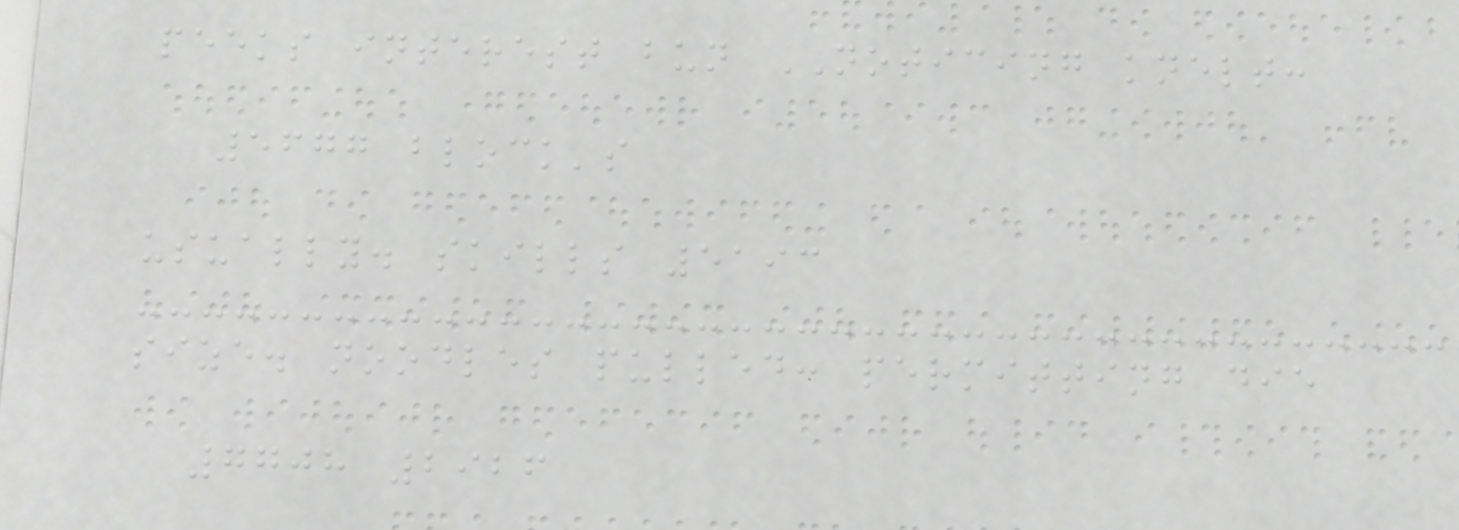peeks interest bun NOTICING knelt:
5677 block's
usually. skills 5193
size. noodles pulled: permitting die
7708 2926
